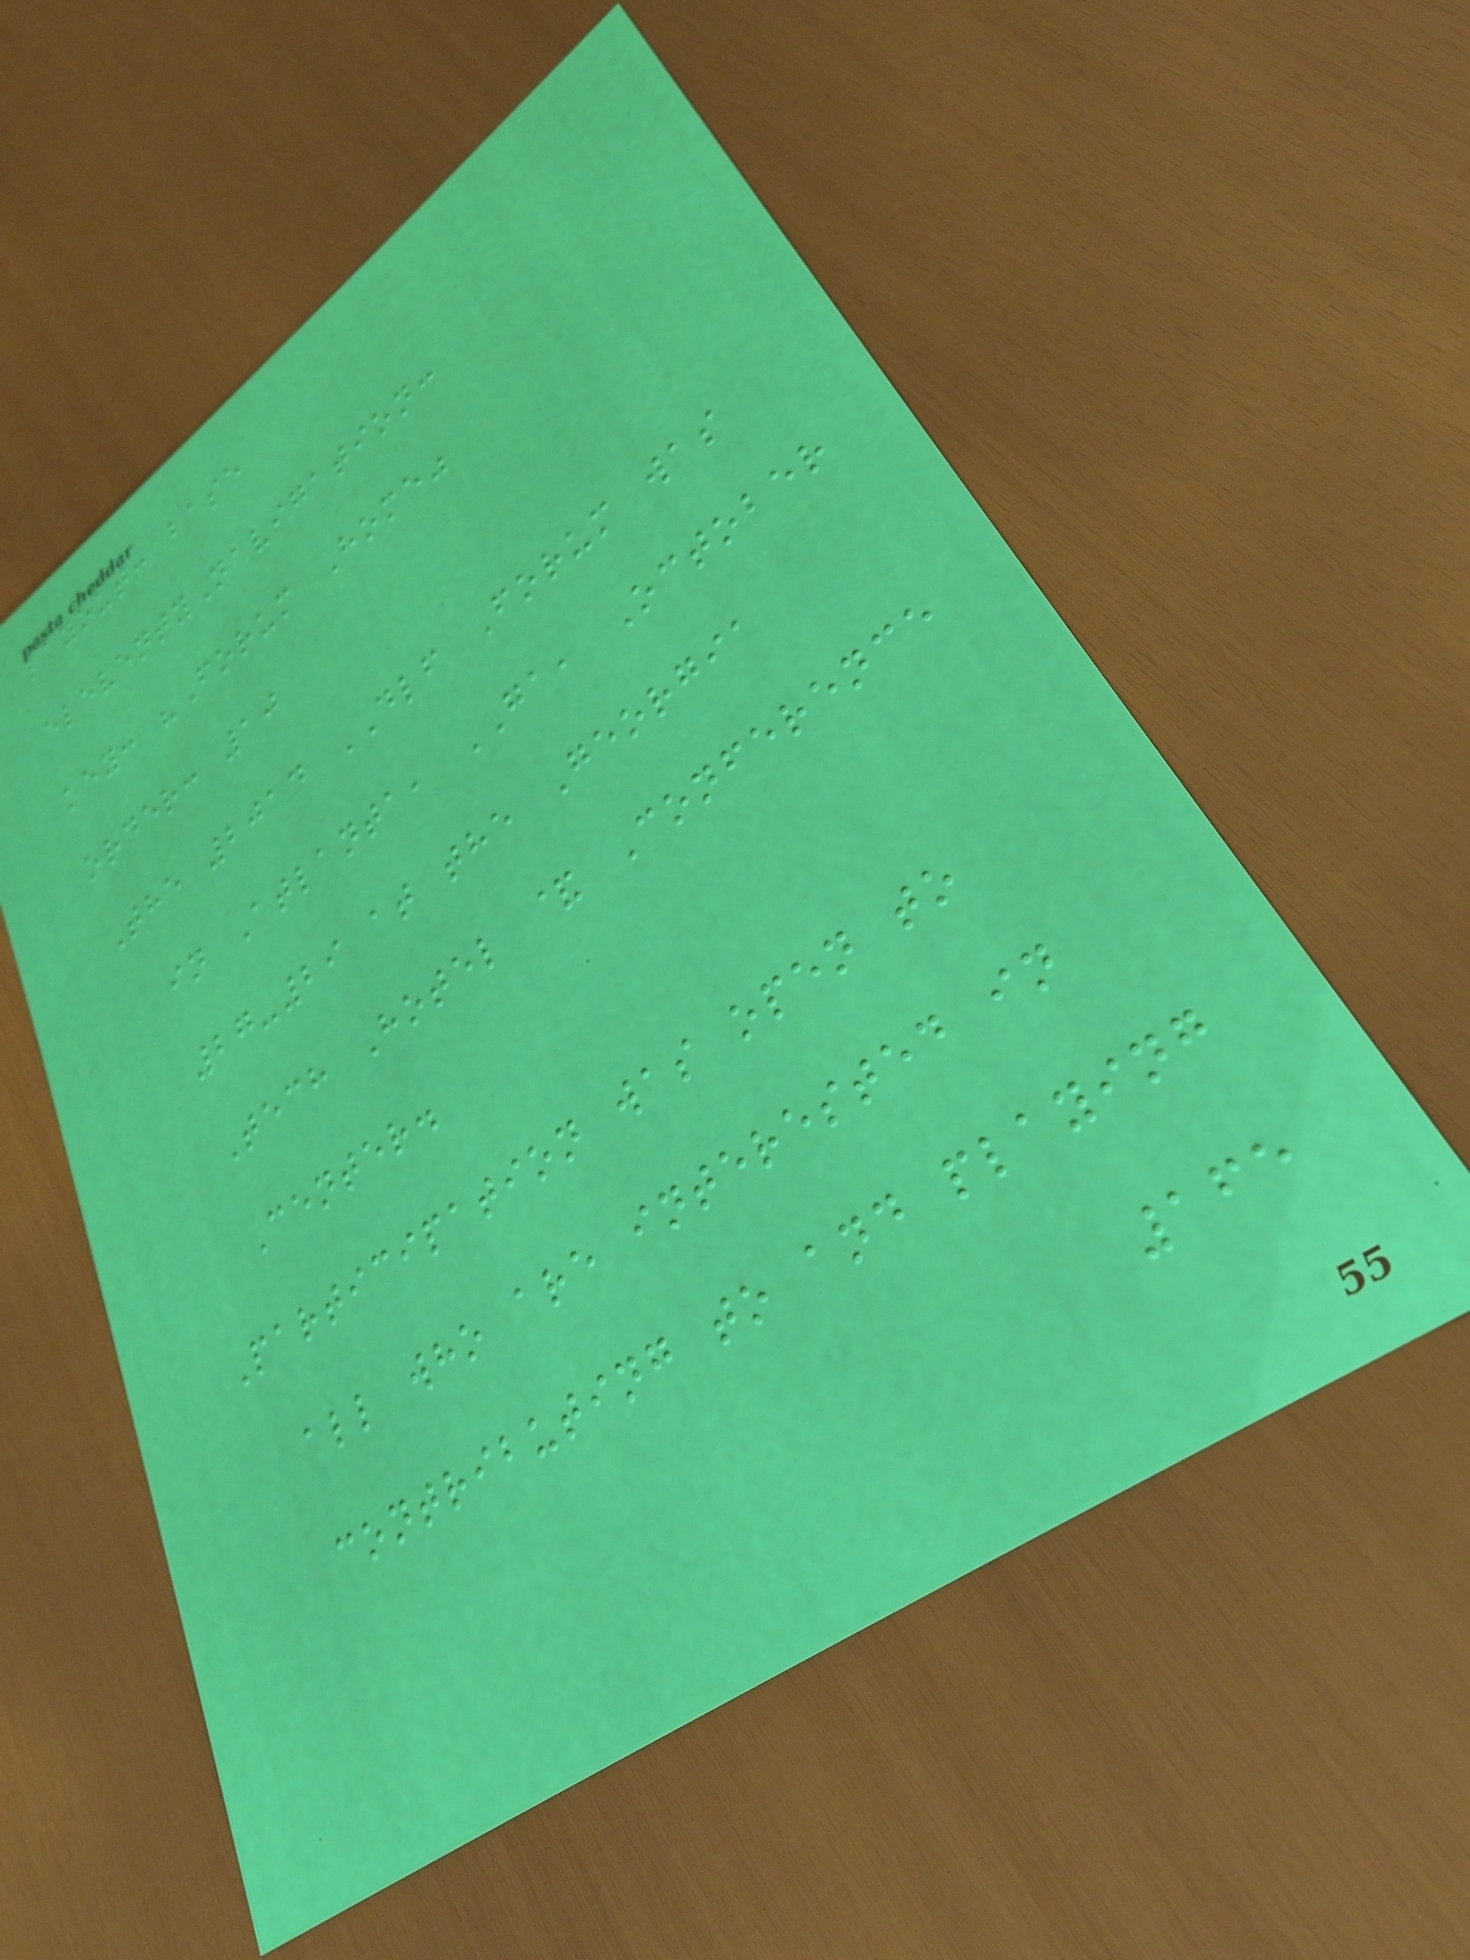layout: base
eleventyNavigation:
key: "Forum Home"
order: 10
The 2014 DLF Forum was
in Atlanta, GA, October
27-29 at the Georgia
Tech Hotel & Conference
Center.
Participation was open to
all who are interested in
contributing to and playing
165
